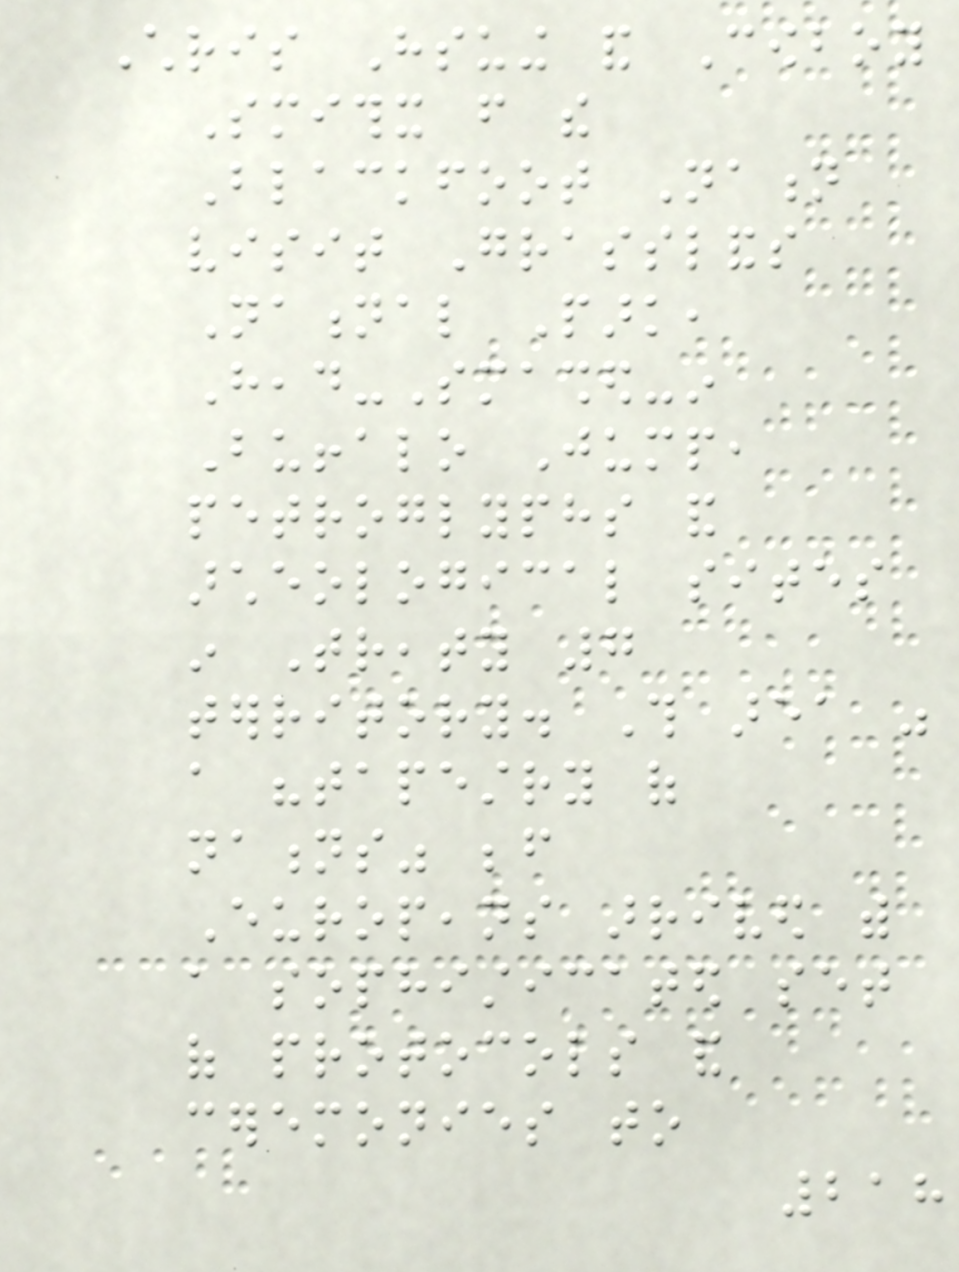Chris Hsuing and Cowboy
Smithx from the
Blackfoot Nation
visit Grasslands
National Park,
Head-Smashed-in
Buffalo Jump,
petroglyphs and
archeological sites
in Treaty 7
territory. This area was
a "tapestry of
nations" before
Europeans arrived with
a sophisticated set
of protocols and
ceremonies to
218
